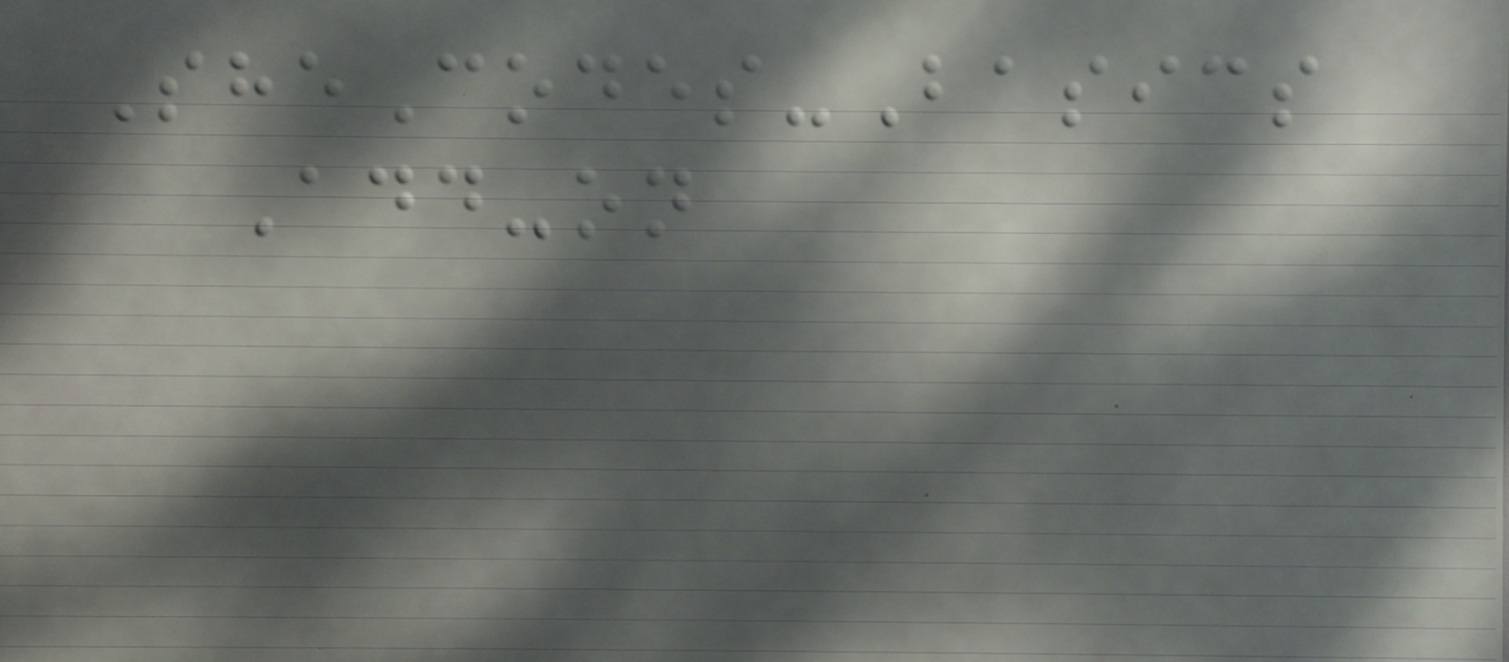SheCodes-Basics
Add-on
